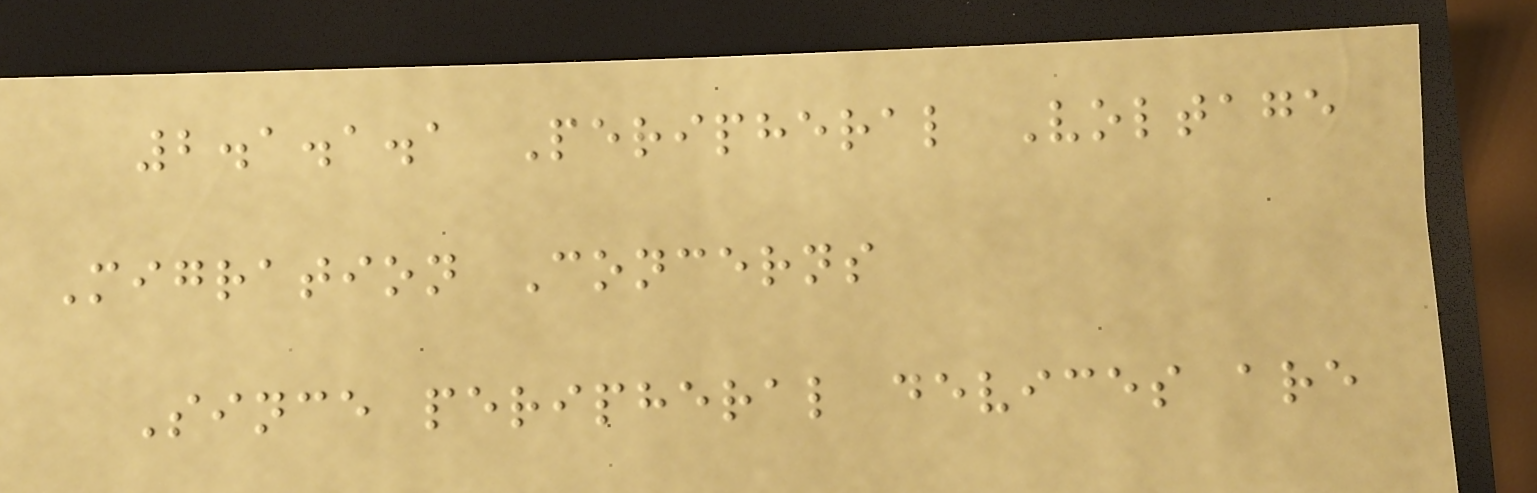2.1.1.1 Peripheral Voltage
Migration Concerns
Since peripheral devices are
